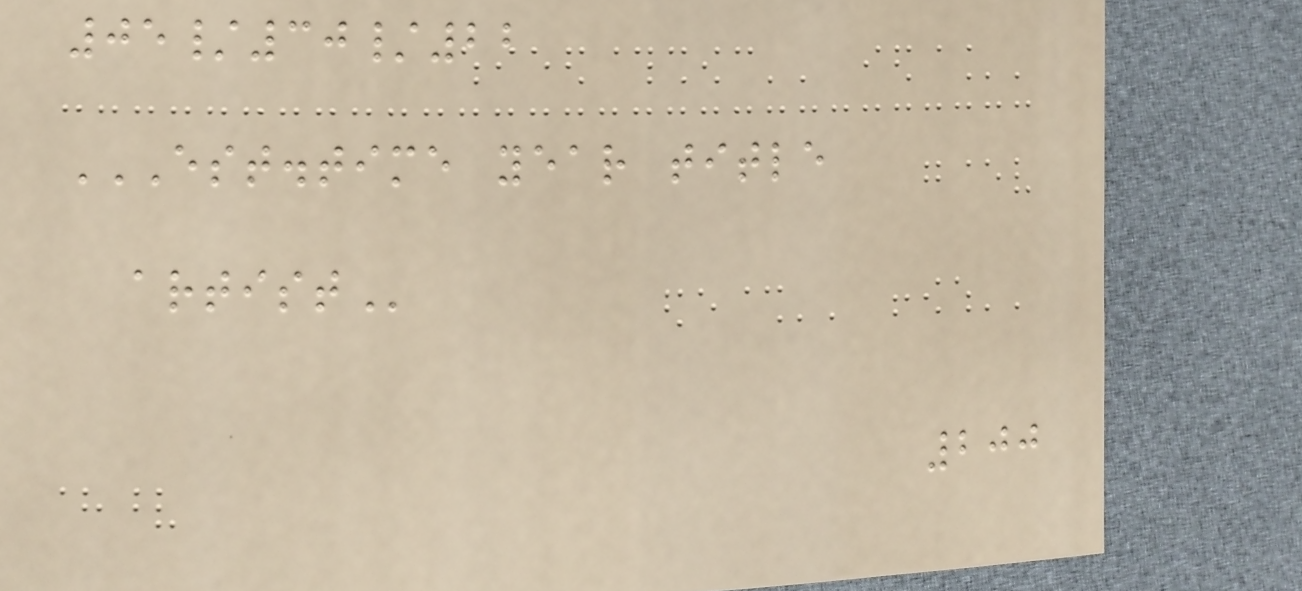05/30/22
EST.TIME YEAR TITLE
ARTIST
200
